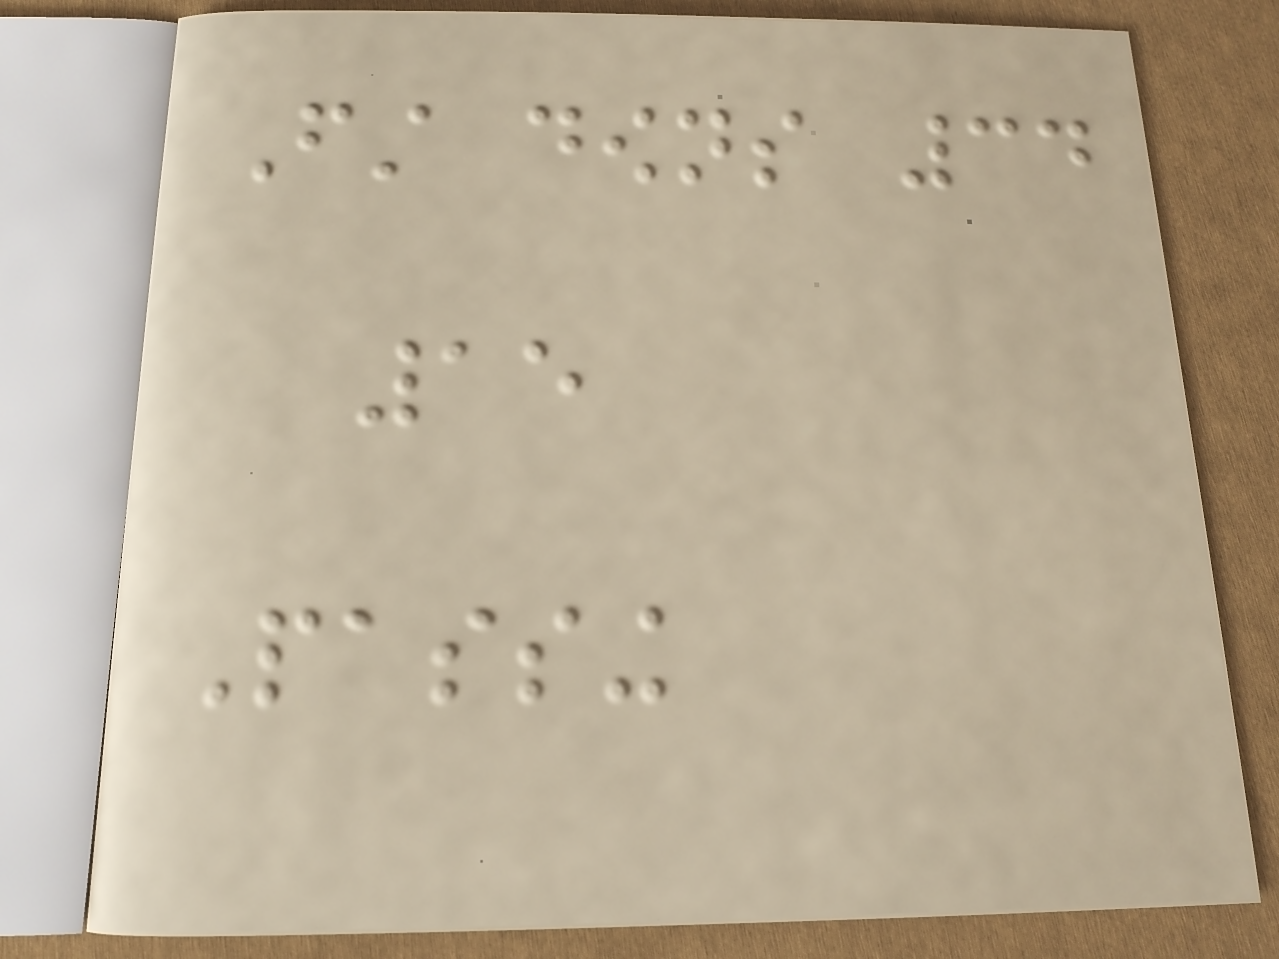First downs 34
15
Passing
